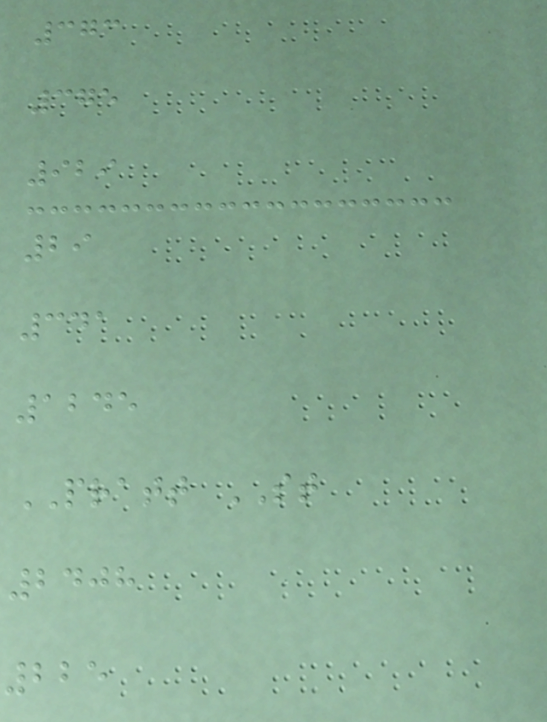373
375
929
29
341
1245
PRATT ST
2408
225
